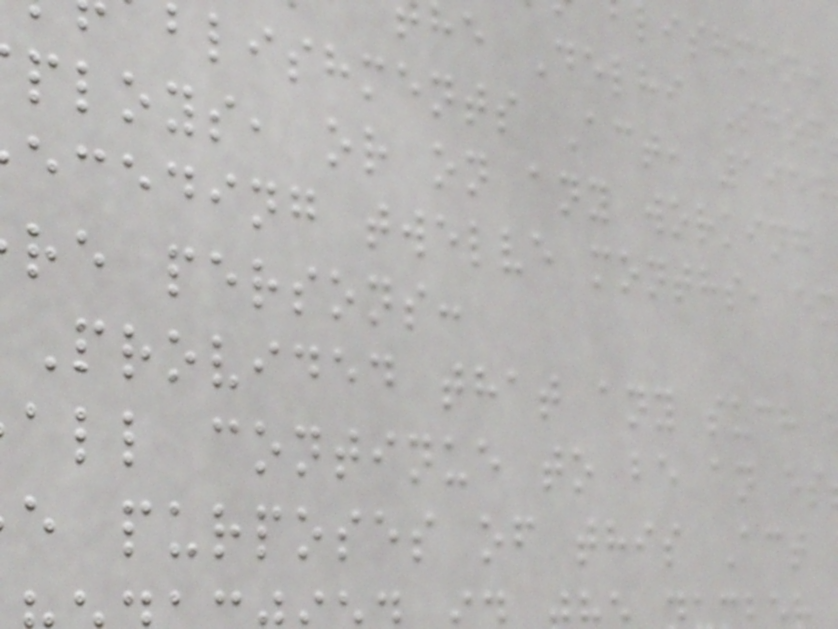he Delhi Shop
blishments Act, 1954
ploys, or on any working
eceding twelve months, em
re persons:
Provided that any such
all continue to be an es
e purposes of this Act
